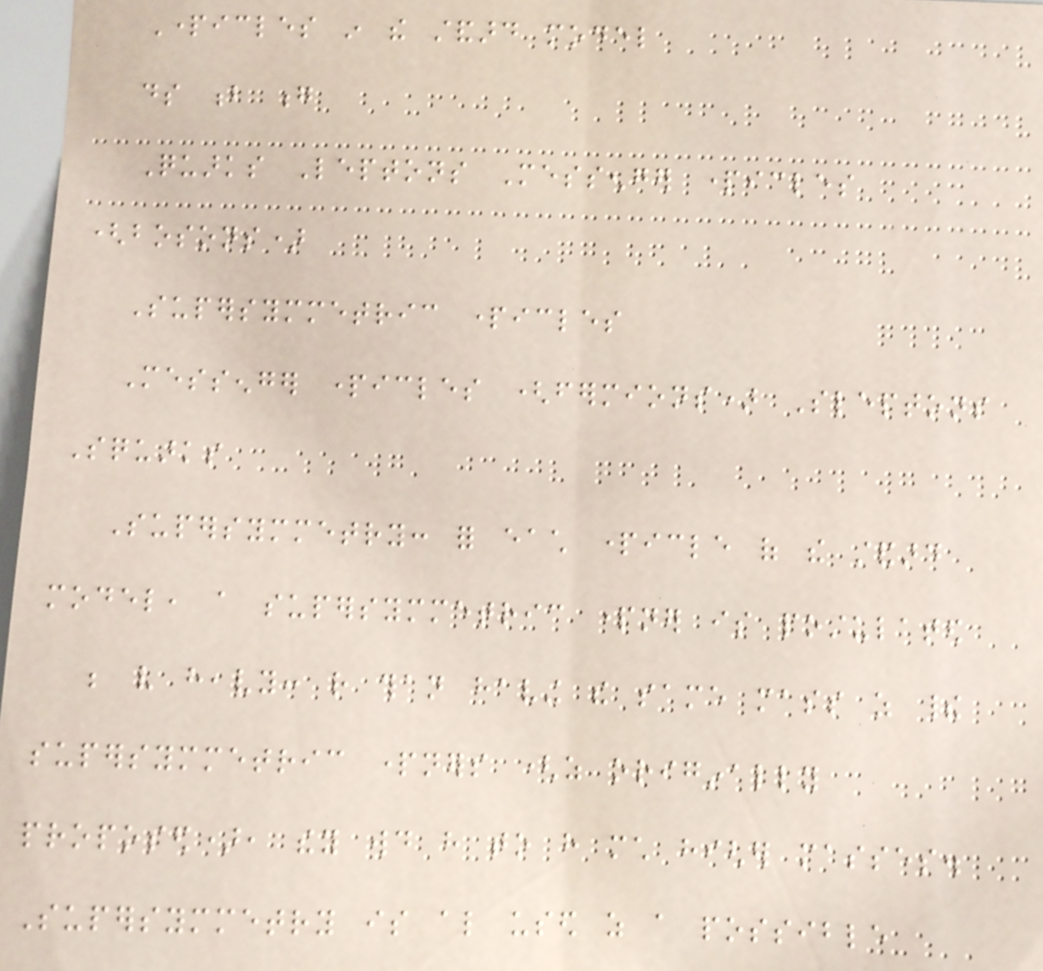Particles in the standard model
ds b g
Quarks Leptons Messenger particles
(bosons)
Supersymmetric particles
Messenger particles (fermions) Sleptons
Squarks
Supersymmetry: for each particle of the standard
model, a supersymmetric partner is postulated
be very heavy: rather than having the same mass as their
supersymmetric partners (as originally
proposed), they would have to have much higher masses.
Supersymmetry is also used as a possible
